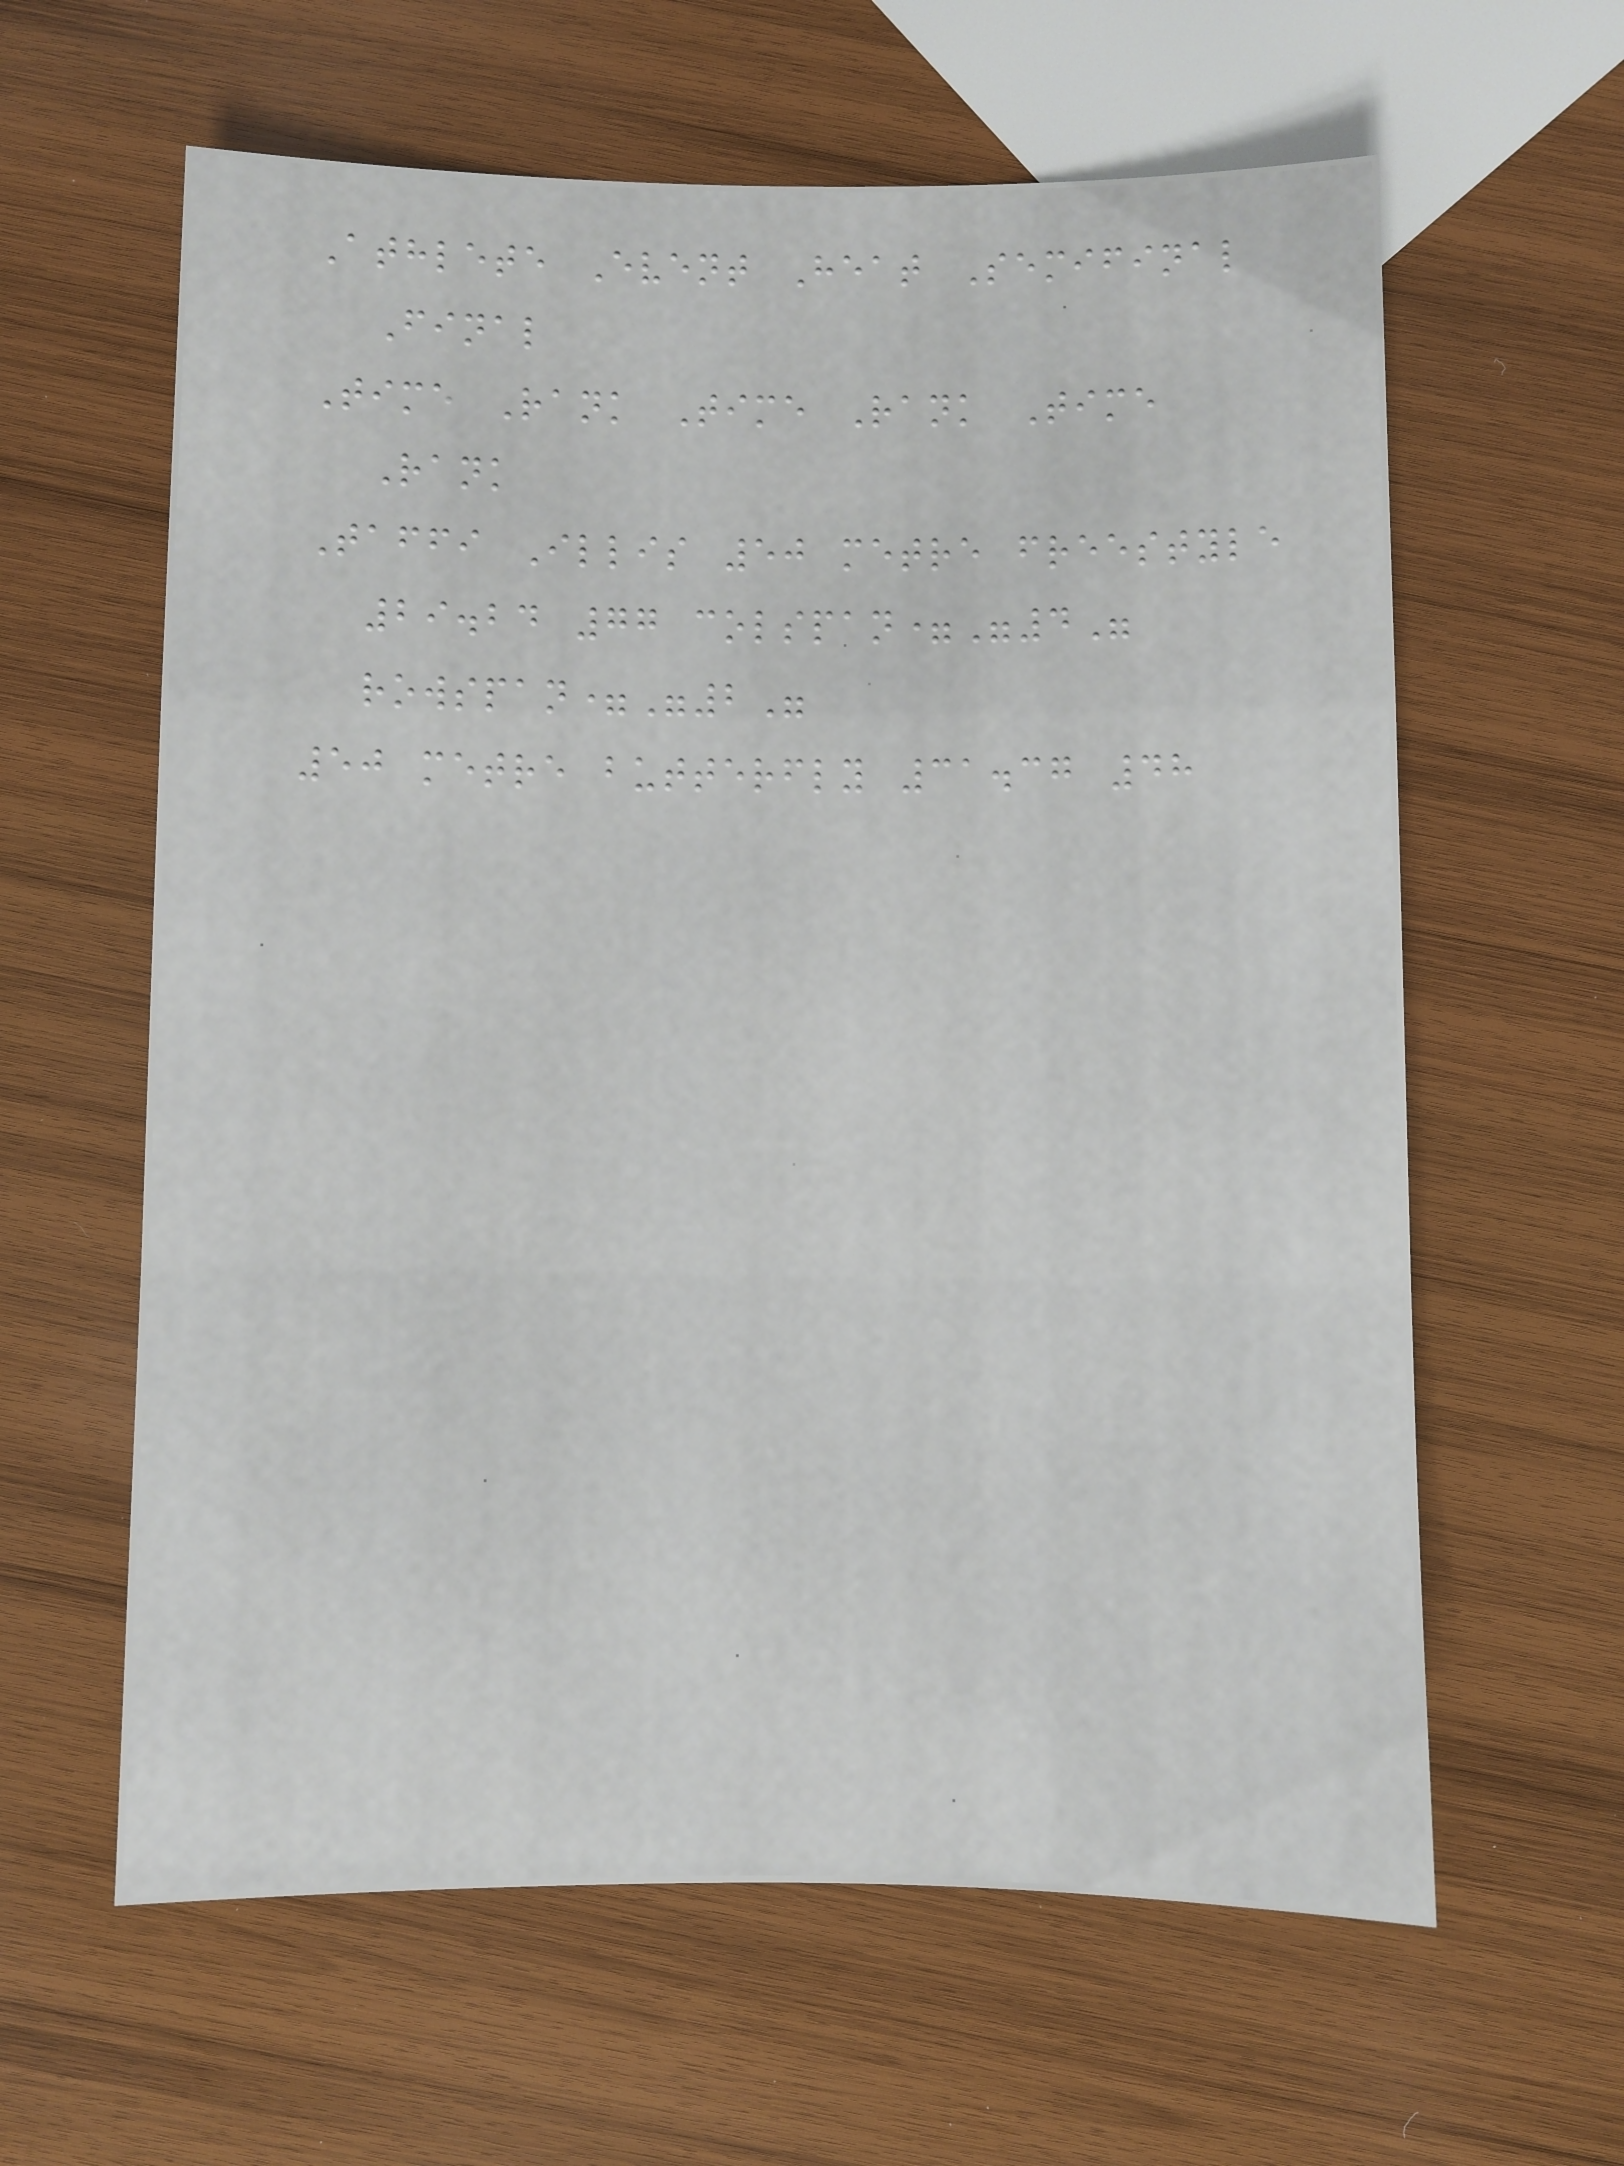Athlete Event Heat Semifinal
Final
Time Rank Time Rank Time
Rank
Taffi Illis 50 metre freestyle
29.24 77 colspan="4"
rowspan="2"
50 metre butterfly 31.37 48
